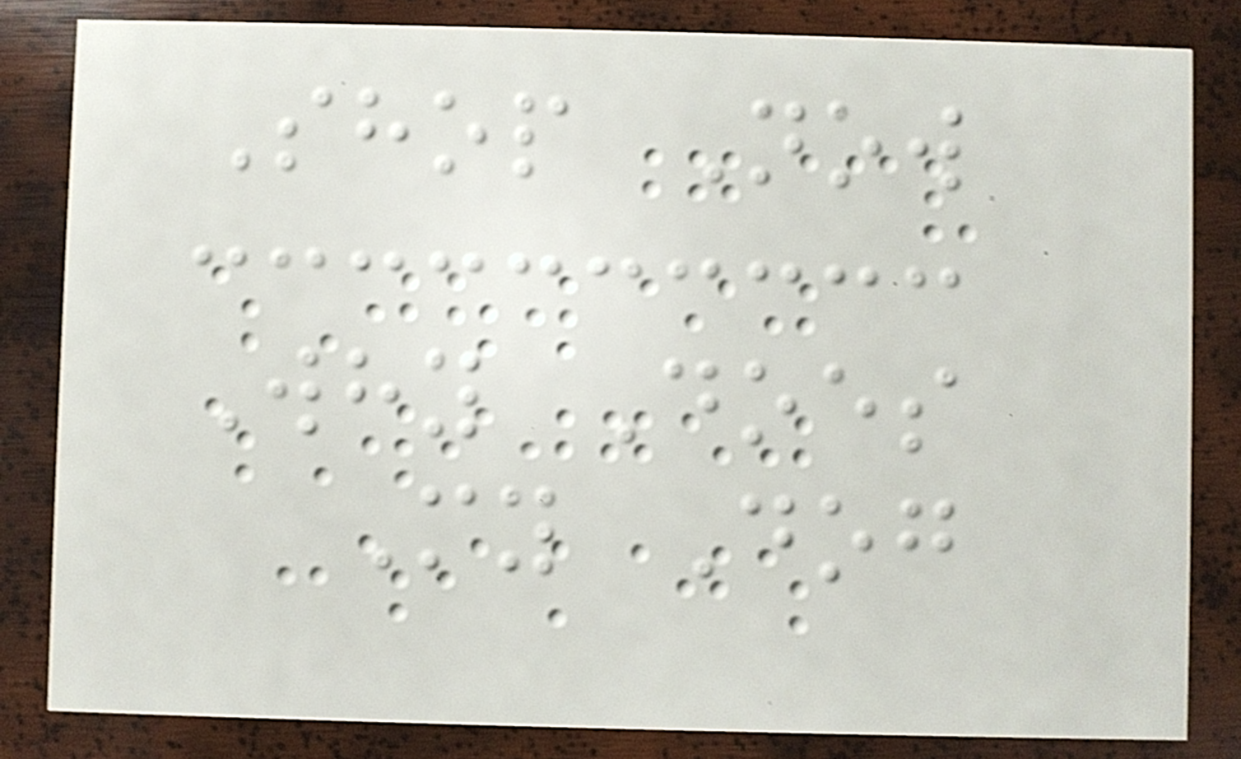Shop Now
Why Does
My Dog
